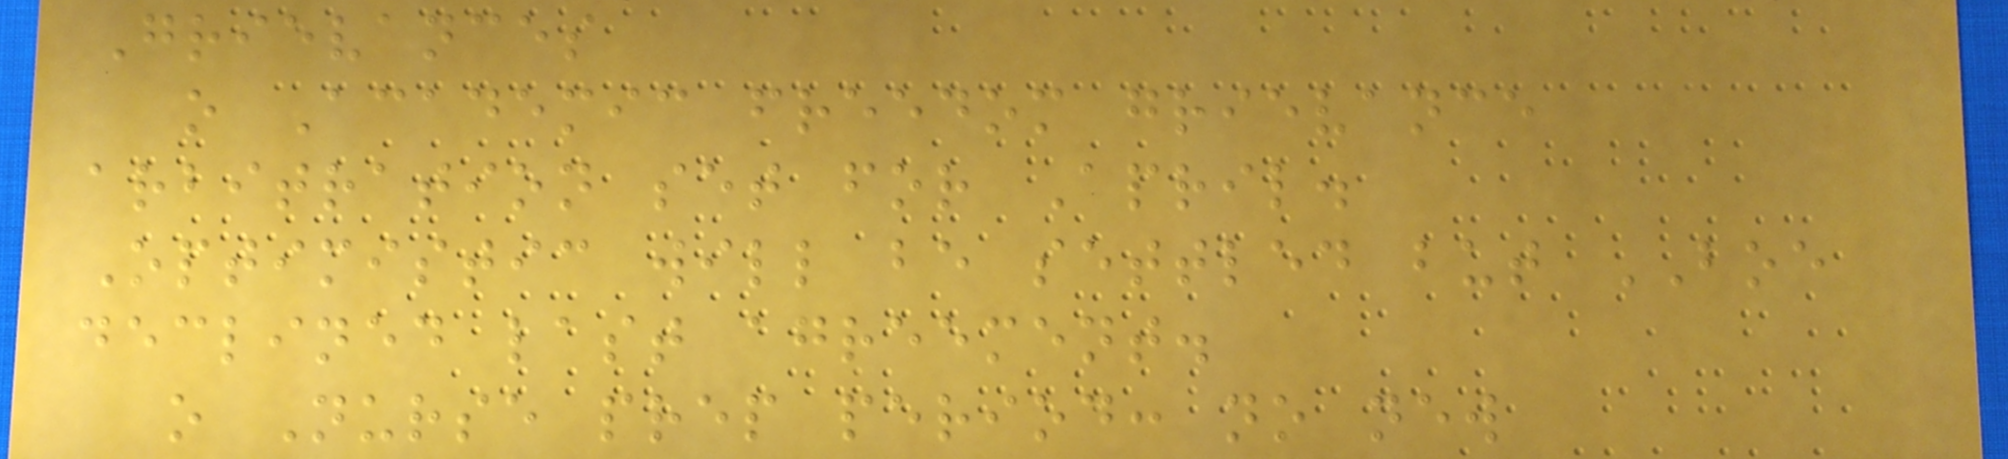Grievances
o Academic freedom grievance
arbitration set for April.
Optimistic will be settled but BOE
declined last agreement.
o Nurse prep period: no new
